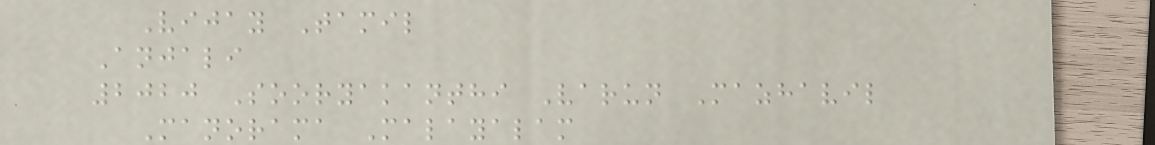Vijay Tamil
Anjali
2020 Sooryakanthi Varun Mazhavil
Manorama Malayalam
